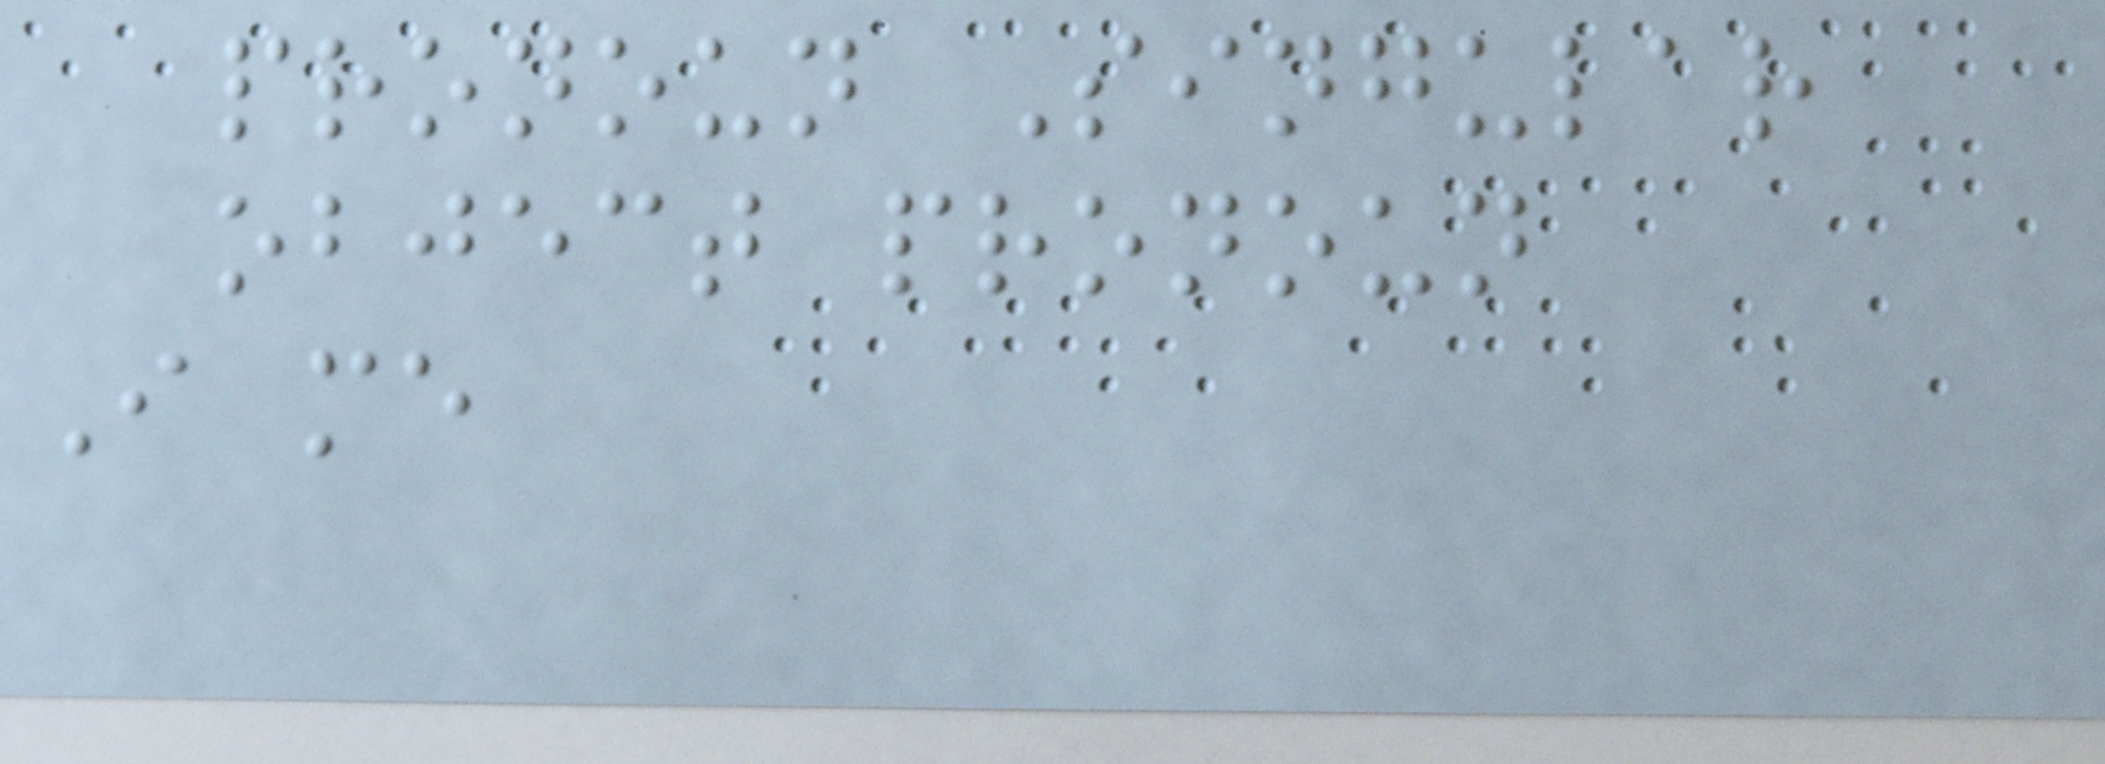pronoun Singular
object pronoun
I me
